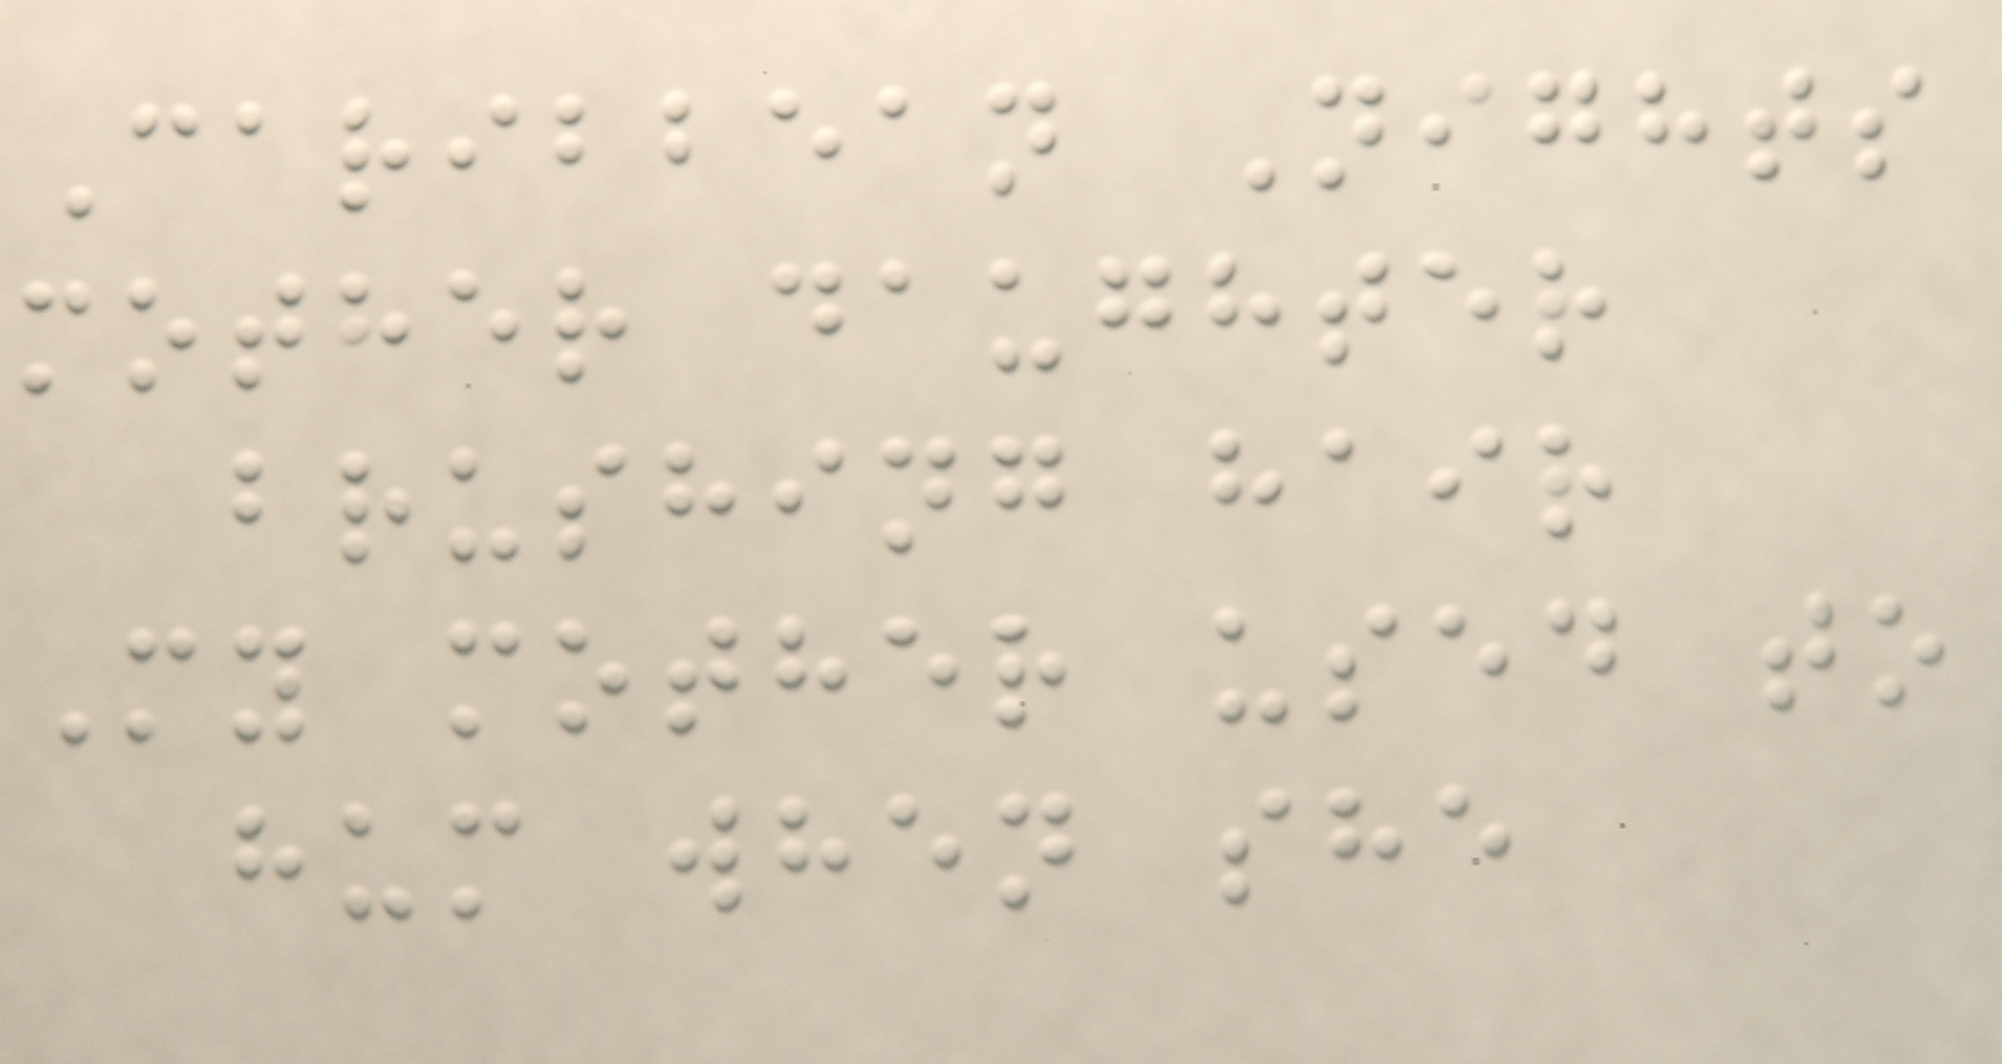Caribbean Nights
mother daughter
brushing hair
My mother used to
hum when she
